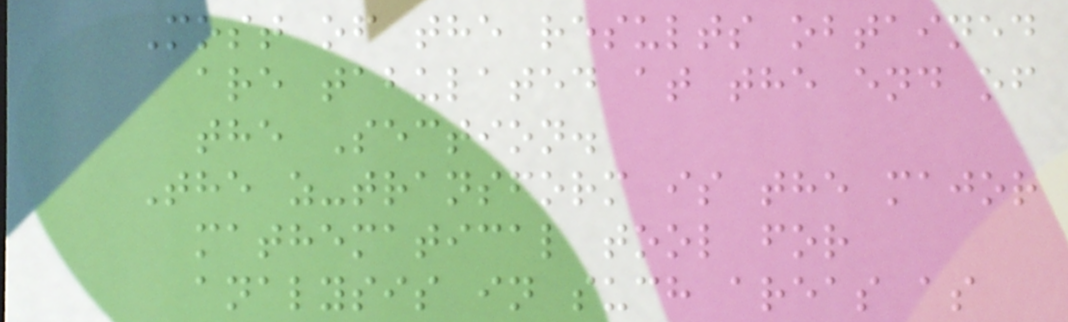Most of the results obtained
are tabulated at the end of
the Section.
The z-transform is the major
mathematical tool for
analysis in such areas as
